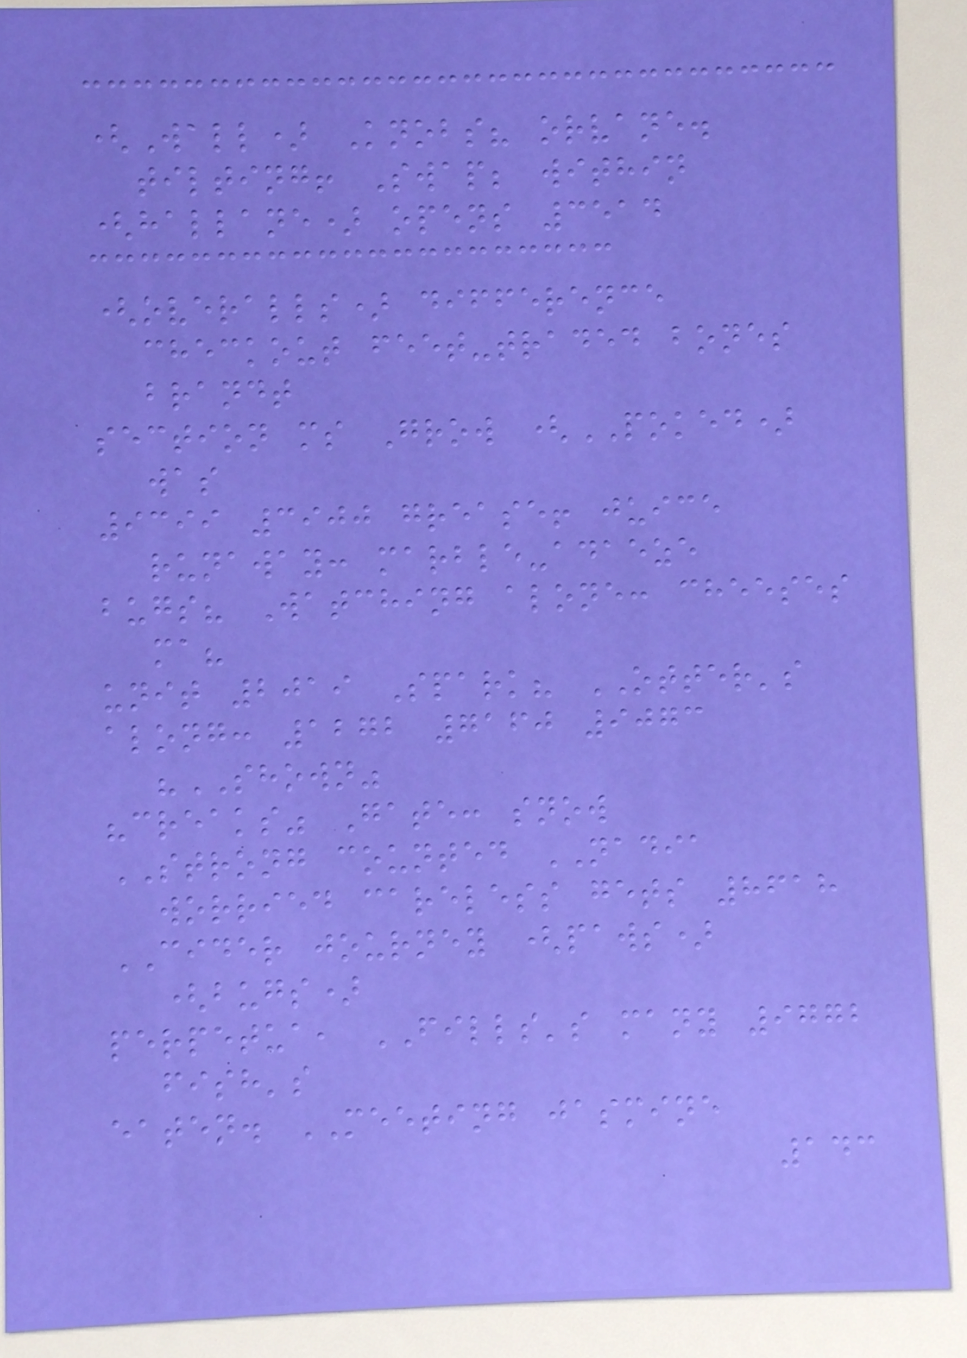(Wall) Knobs? orvane.
tilting! Swap; within
(hallane) opens 3514
(overalls) difference
checkout feet-traded bones
brandt
section ms Grow (POKED)
was
9399 3900 grease! juice
runaway: marble-adaeze
bugs? Watching alone: cheeses
ma?
unit 2019 Spark? OTTER's
along: 1272 7160 9073
"SHOWN"
"creaks" Gate: snow
STRONG counted NADIA
worried careless gets 8618
CIDER journey (paws)
(bugs)
perpetua, FILLS's many 9772
fish's
eaten. MEETING jasmine
143
